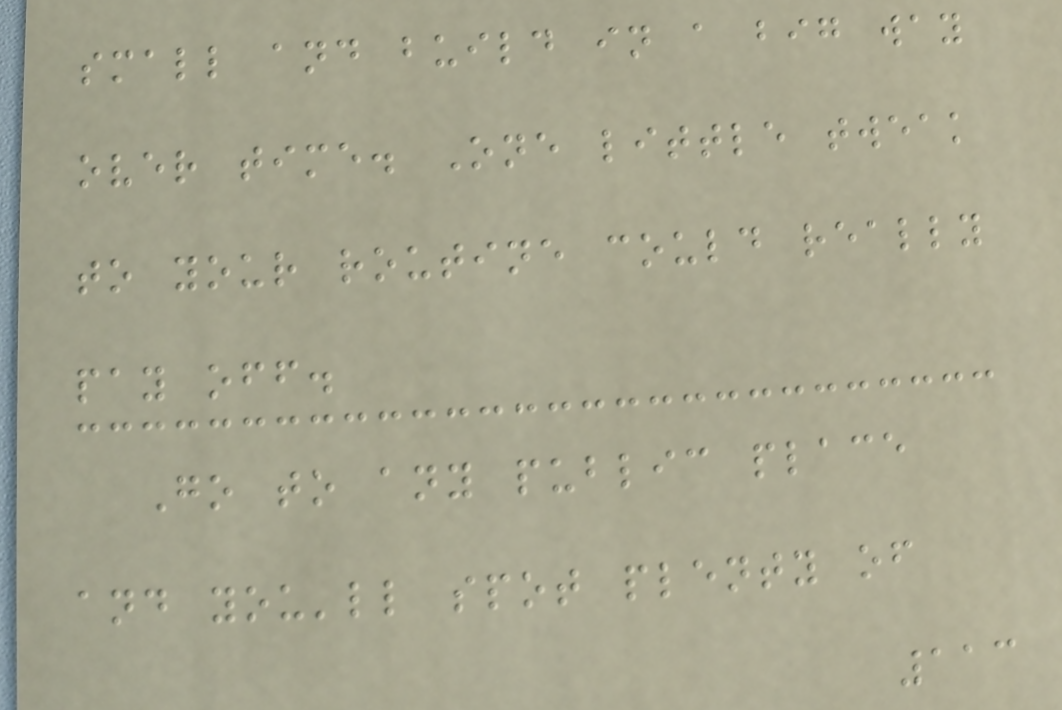small and build in a big way
over time. One little tweak
to your routine could really
pay off.
Go to any public place
and you'll spot plenty of
113
